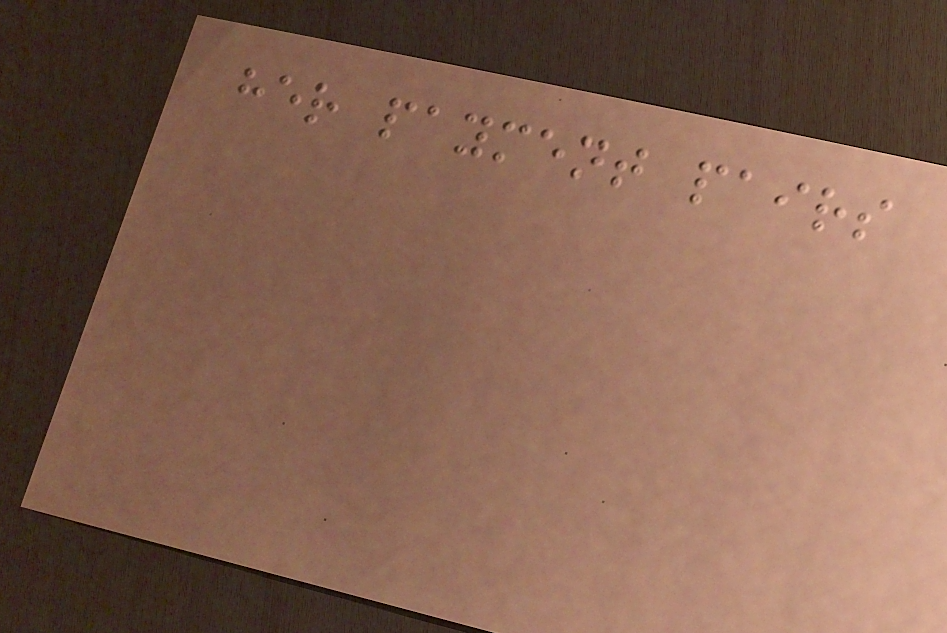her payment pairs
